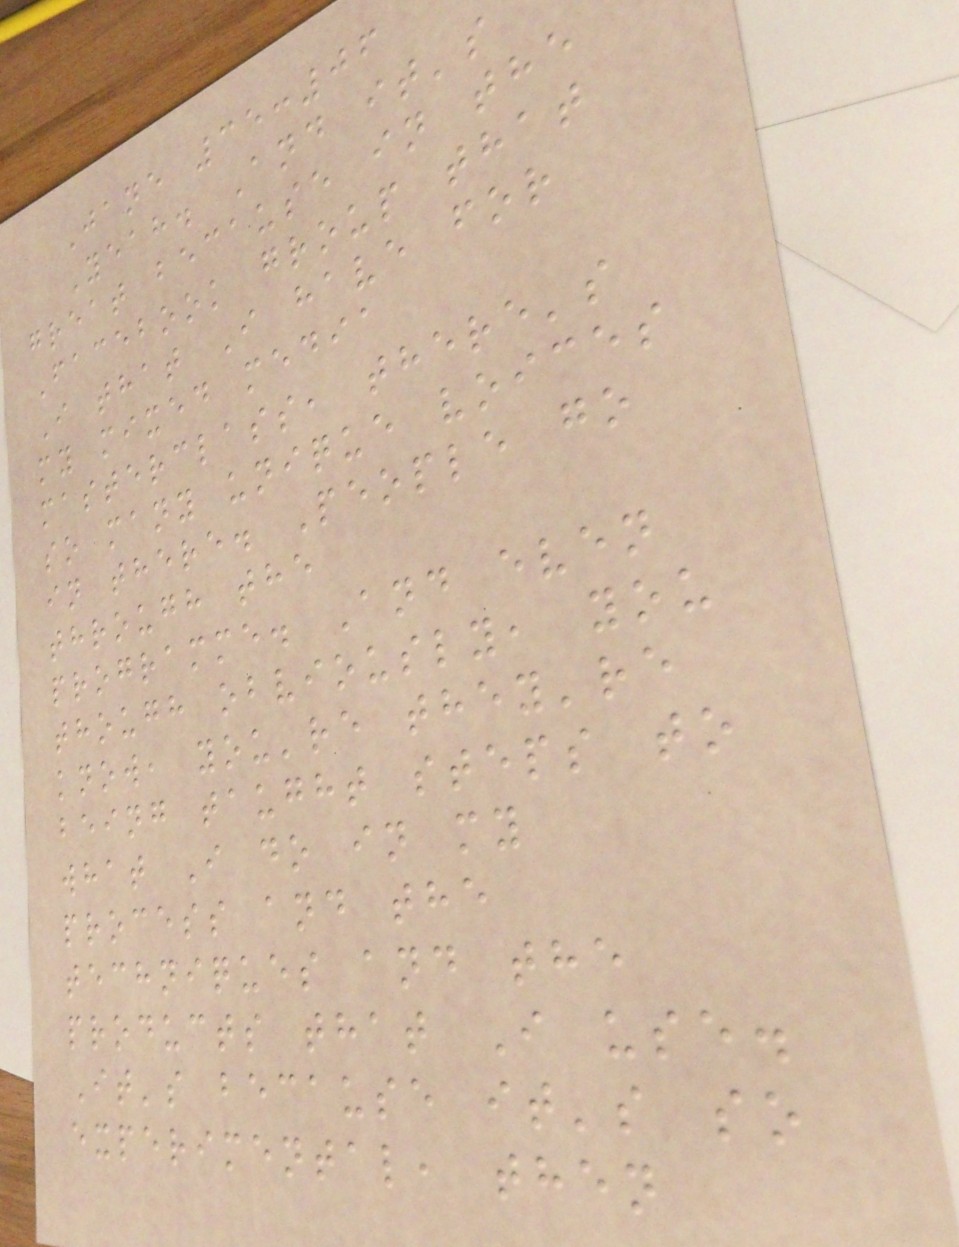Jane 35:06
Yeah. And it's
great because in the
Facebook group that
I that I have for
my mixed media
masterclass, there's
so many unique voices
in there. People go
through the
programme. And even
though obviously, you
know, you're they're
being taught steps to
what I do in my
process and the
techniques and the
products that I use.
It's because it's so
experimental, then
